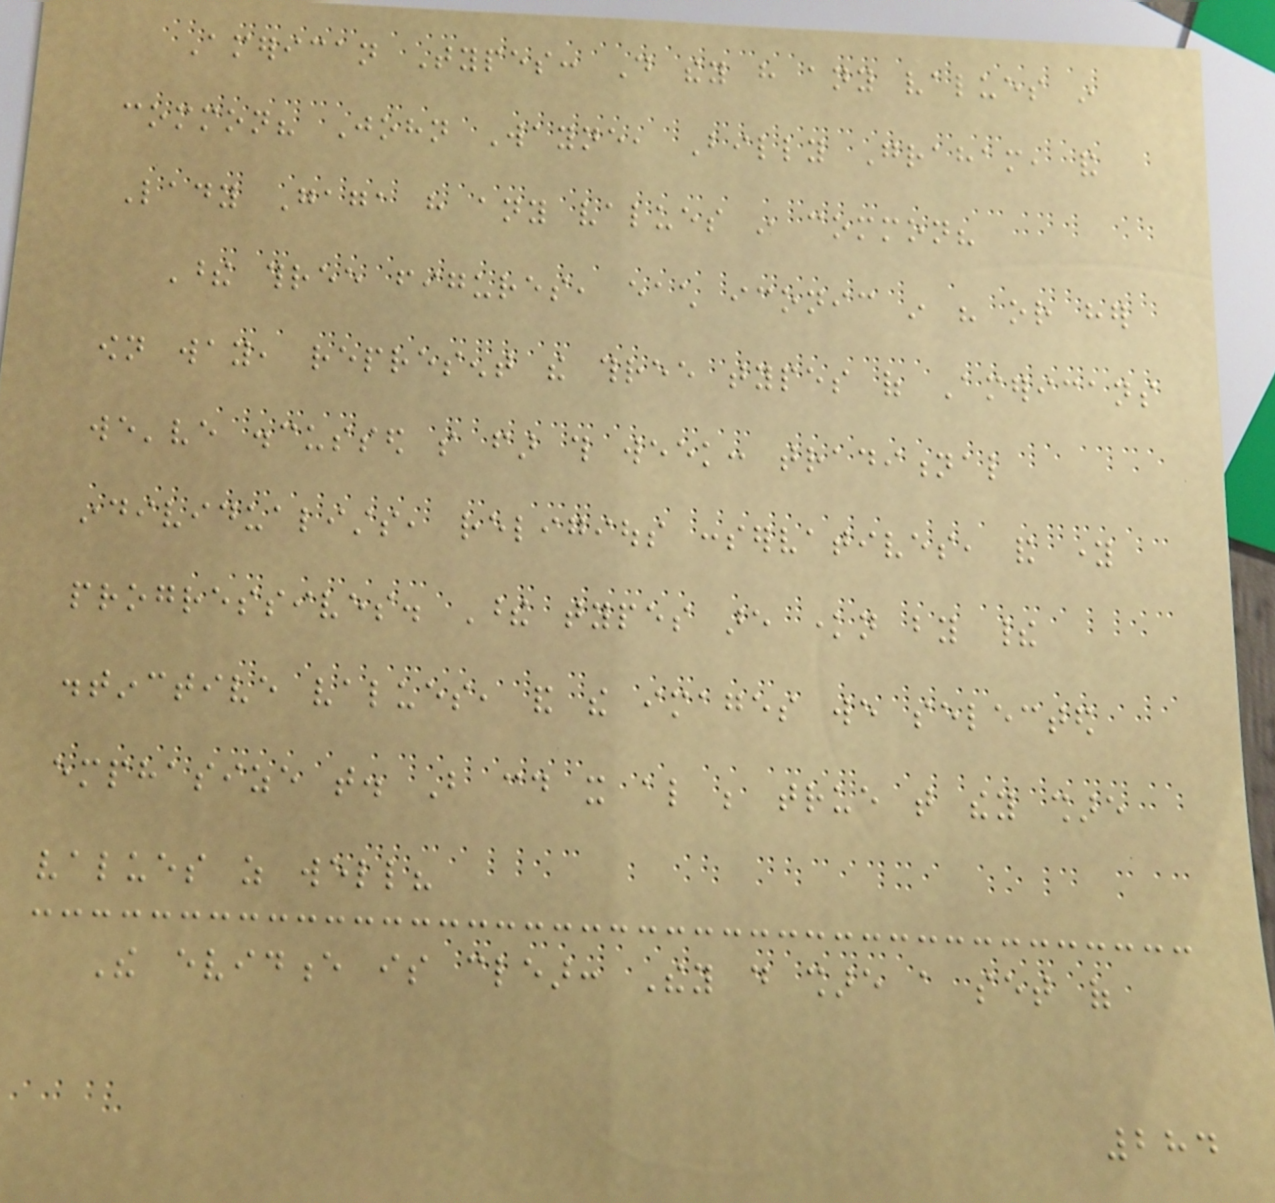American Types: Do they have any values in
common? John Wayne, Billy Graham, and
Lady Gaga have any values in common?
These three figures, each iconic in his or her
own way, represent the three types of Americans
we've discussed so far this week: traditional
individualists, religious conservatives, and young
progressives. These types are known by their
distinctive values, and the images we selected
emphasize that. But could it also be true that they share
values as well?
The evidence is clear: They do share a set of
284
